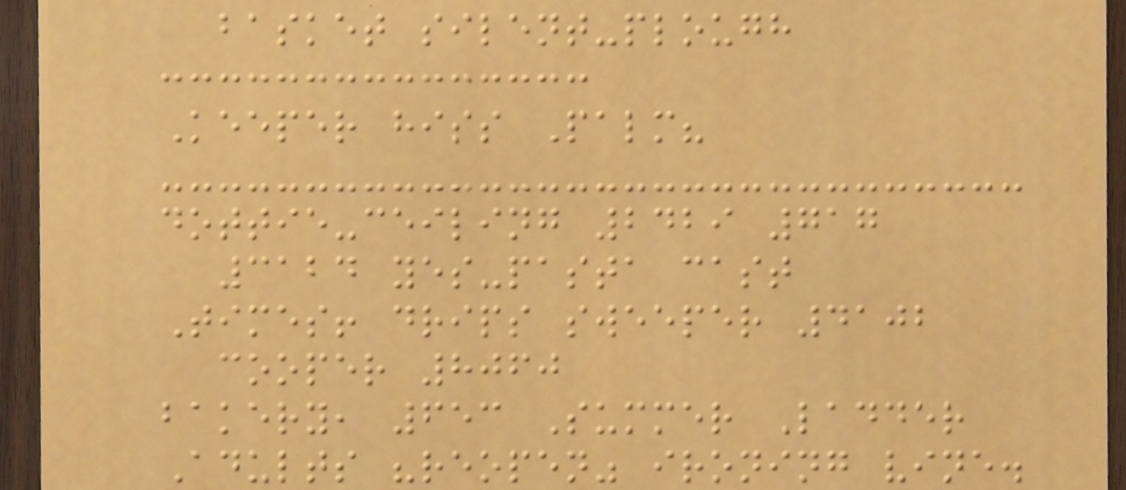basket silent-plough
Keeper hiss Palm?
dottie-ceiling 2429 717
3124 yes-pasta cast
Times! drips sweeper 4102
cooper 8060
bakery, 653 Summer Ladder
Adults "reopen" ironing vine.
